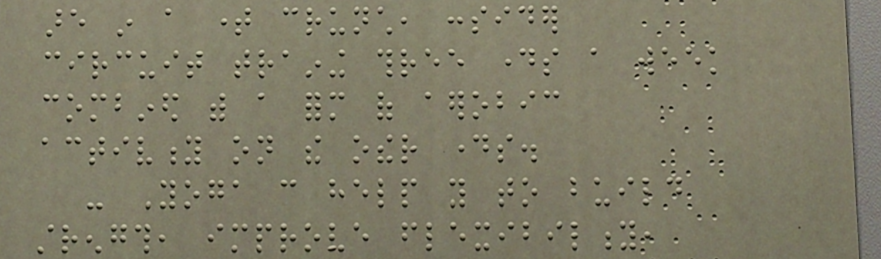are in a time crunch, consider
circuit training three days a week
combined with a form of aerobic
activity on the other days.
- Yoga can help you to build
strength, improve flexibility,
